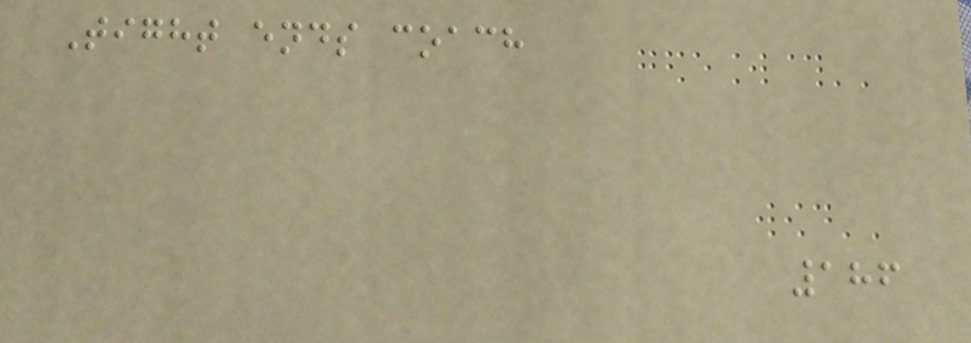Tight ends coach
186
